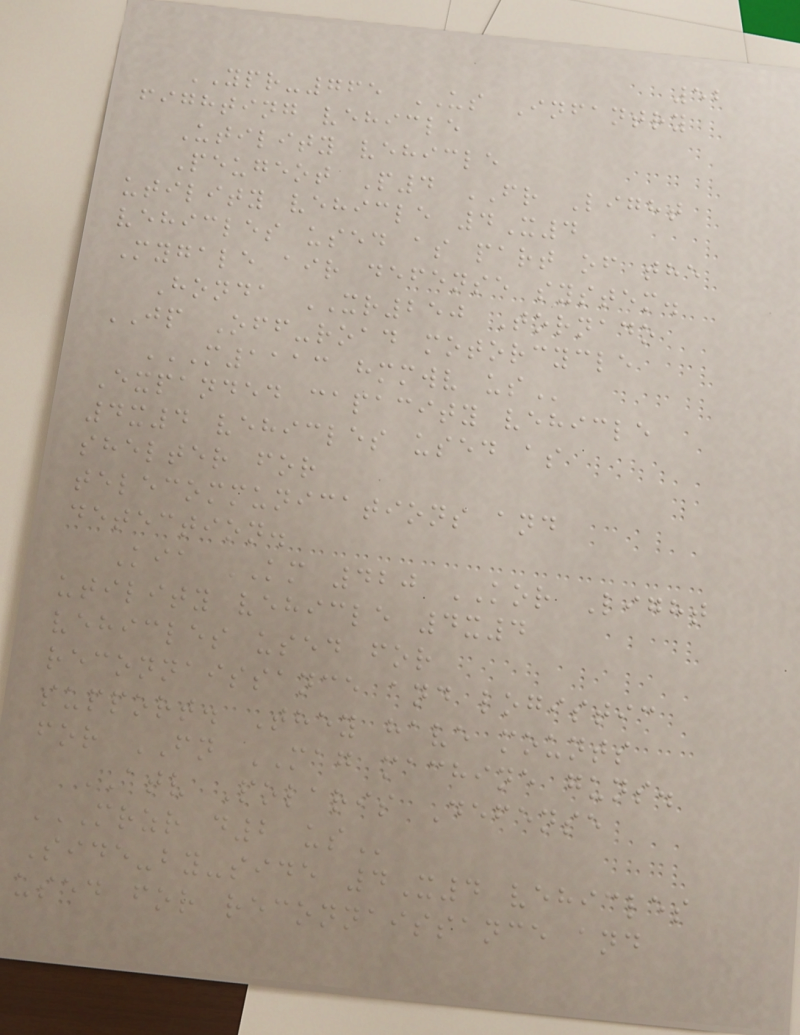52
YPR-765 US Infantry
fighting vehicle
Utility vehicle
Peugeot P4 FR Light
utility vehicle 4X4
vehicles used as part of the
Mygale air defense system.
Honda XR250 Tornado
JP Off-road motorcycle
M1113 HMMWV US
Expanded capacity vehicle
4x4 vehicles used as
shelter for
telecommunications and
detection.
Kia KM 420 KOR Light
utility vehicle 4x4
vehicles used for
reconnaissance and logistic
support. They have mounts
for FN MAG machine guns.
ATV Polaris Defense
MRZR D2 US
Side-by-side 4X4 vehicles
used for reconnaissance and
